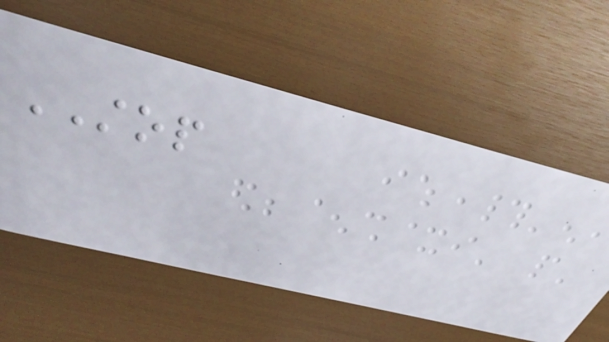STOP
